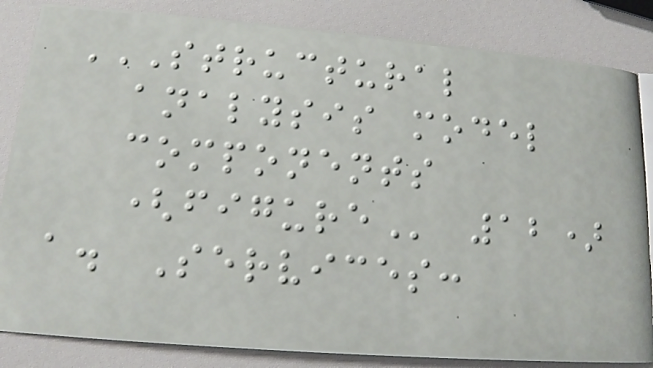STRUCTURAL
ANALYSIS MODEL
COMPONENTS
(FIGURE 12)
a. Services:
